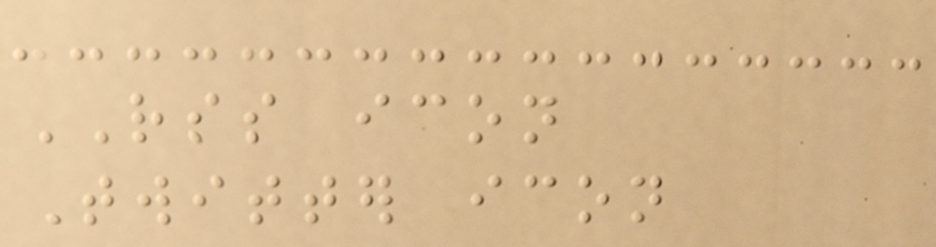RSS icon
Twitter icon
